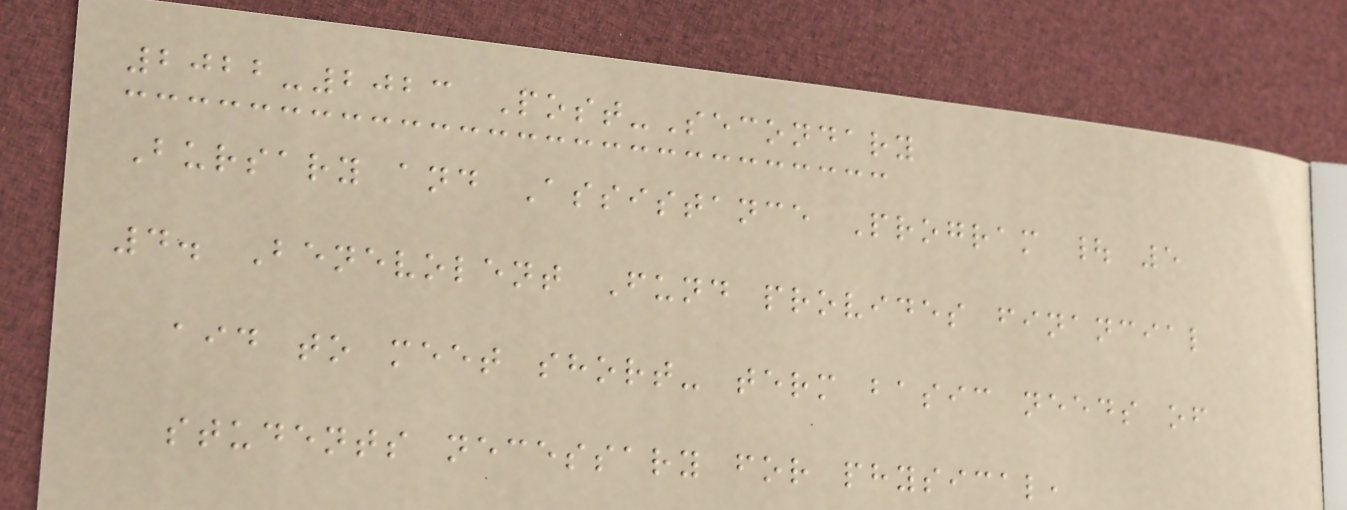2022-2023 Post-Secondary
Bursary and Assistance Program | 5
4. Benevolent Fund provides financial
aid to meet short- term basic needs of
students necessary for physical,
